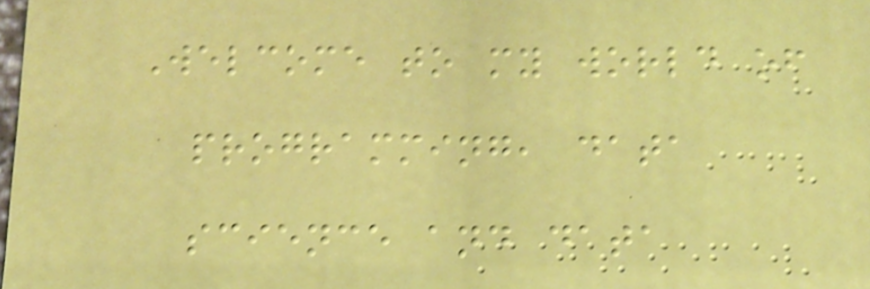Welcome to my world of
programming, data
science and data
